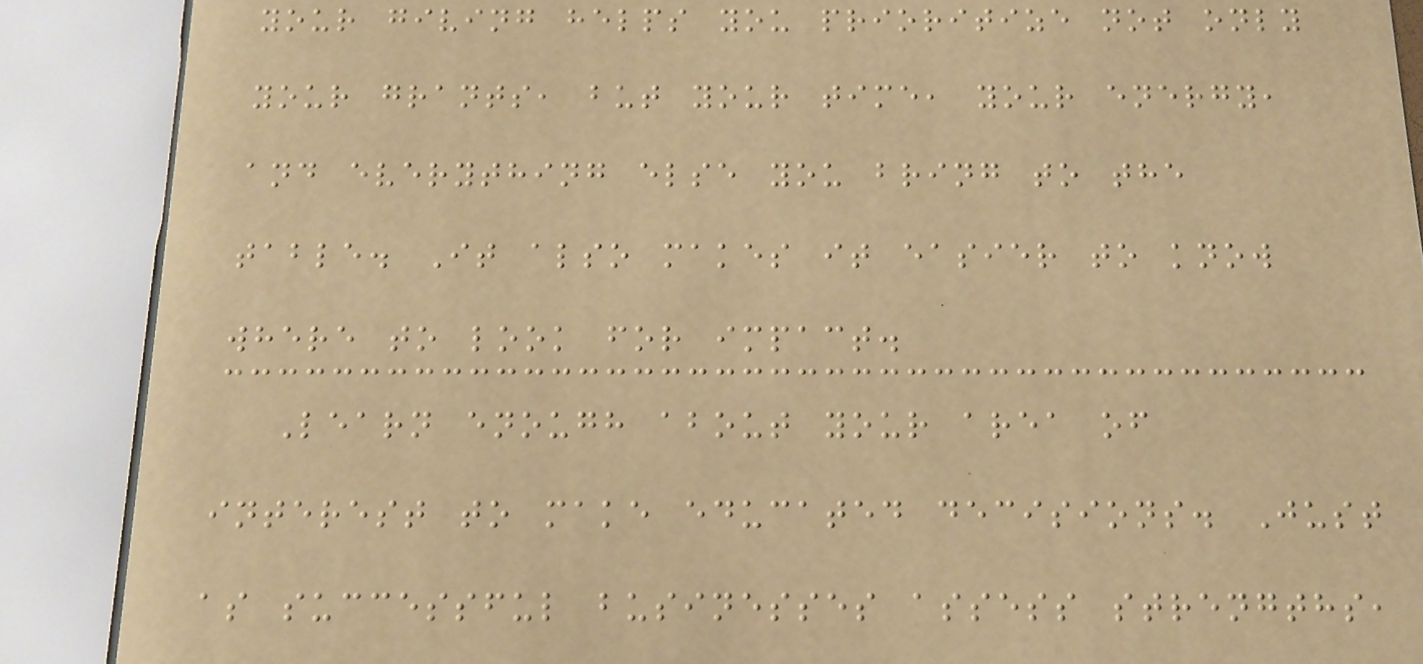your giving helps you prioritize not only
your grants, but your time, your energy,
and everything else you bring to the
table. It also makes it easier to know
where to look for impact.
Learn enough about your area of
interest to make educated decisions. Just
as successful businesses assess strengths,
